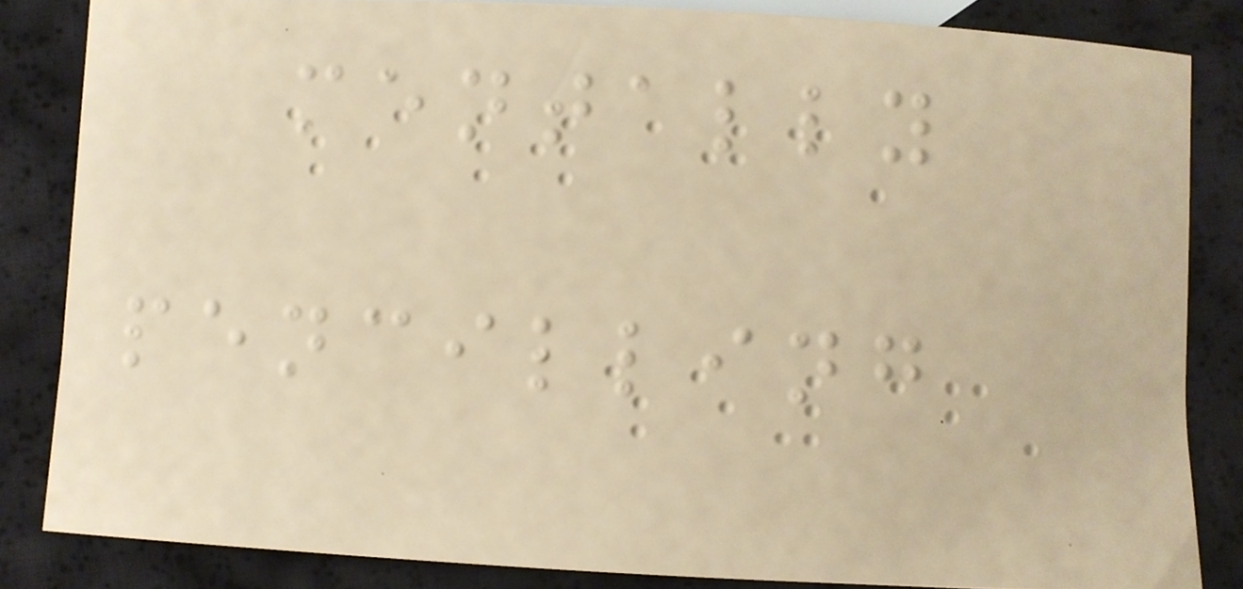mentally
pencilling
